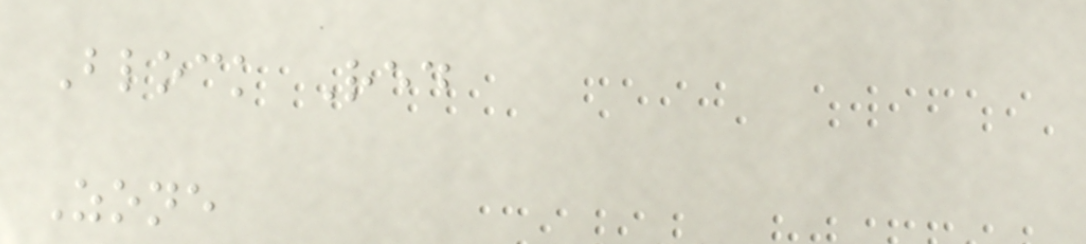Block Red
Zone
